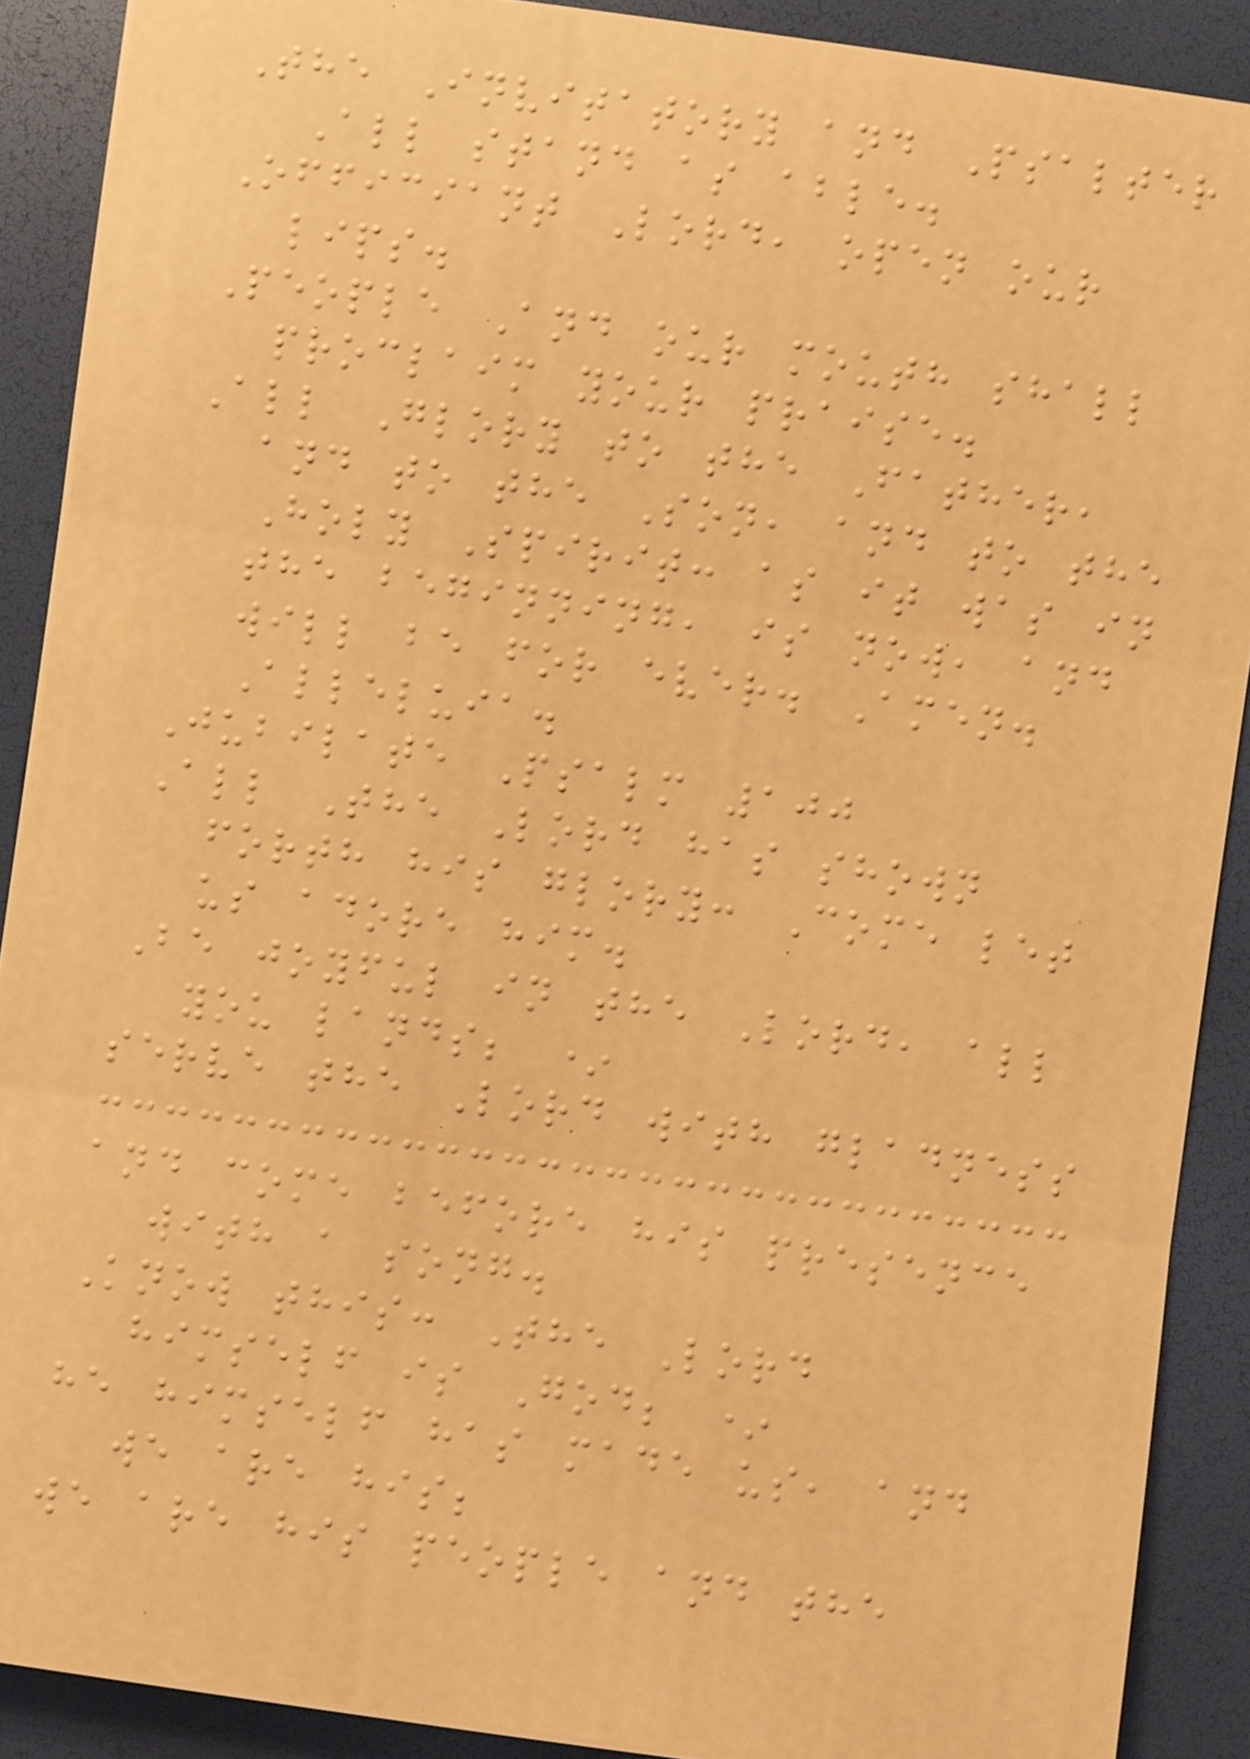The Invitatory and Psalter
All stand as able.
Officiant Lord, open our
lips.
People And our mouth shall
proclaim your praise.
All Glory to the Father,
and to the Son, and to the
Holy Spirit: as it was in
the beginning, is now, and
will be for ever. Amen.
Alleluia.
Jubilate Psalm 100
All The Lord has shown
forth his glory: Come let
us adore him.
Be joyful in the Lord, all
you lands; *
serve the Lord with gladness
and come before his presence
with a song.
Know this: The Lord
himself is God; *
he himself has made us, and
we are his;
we are his people and the
